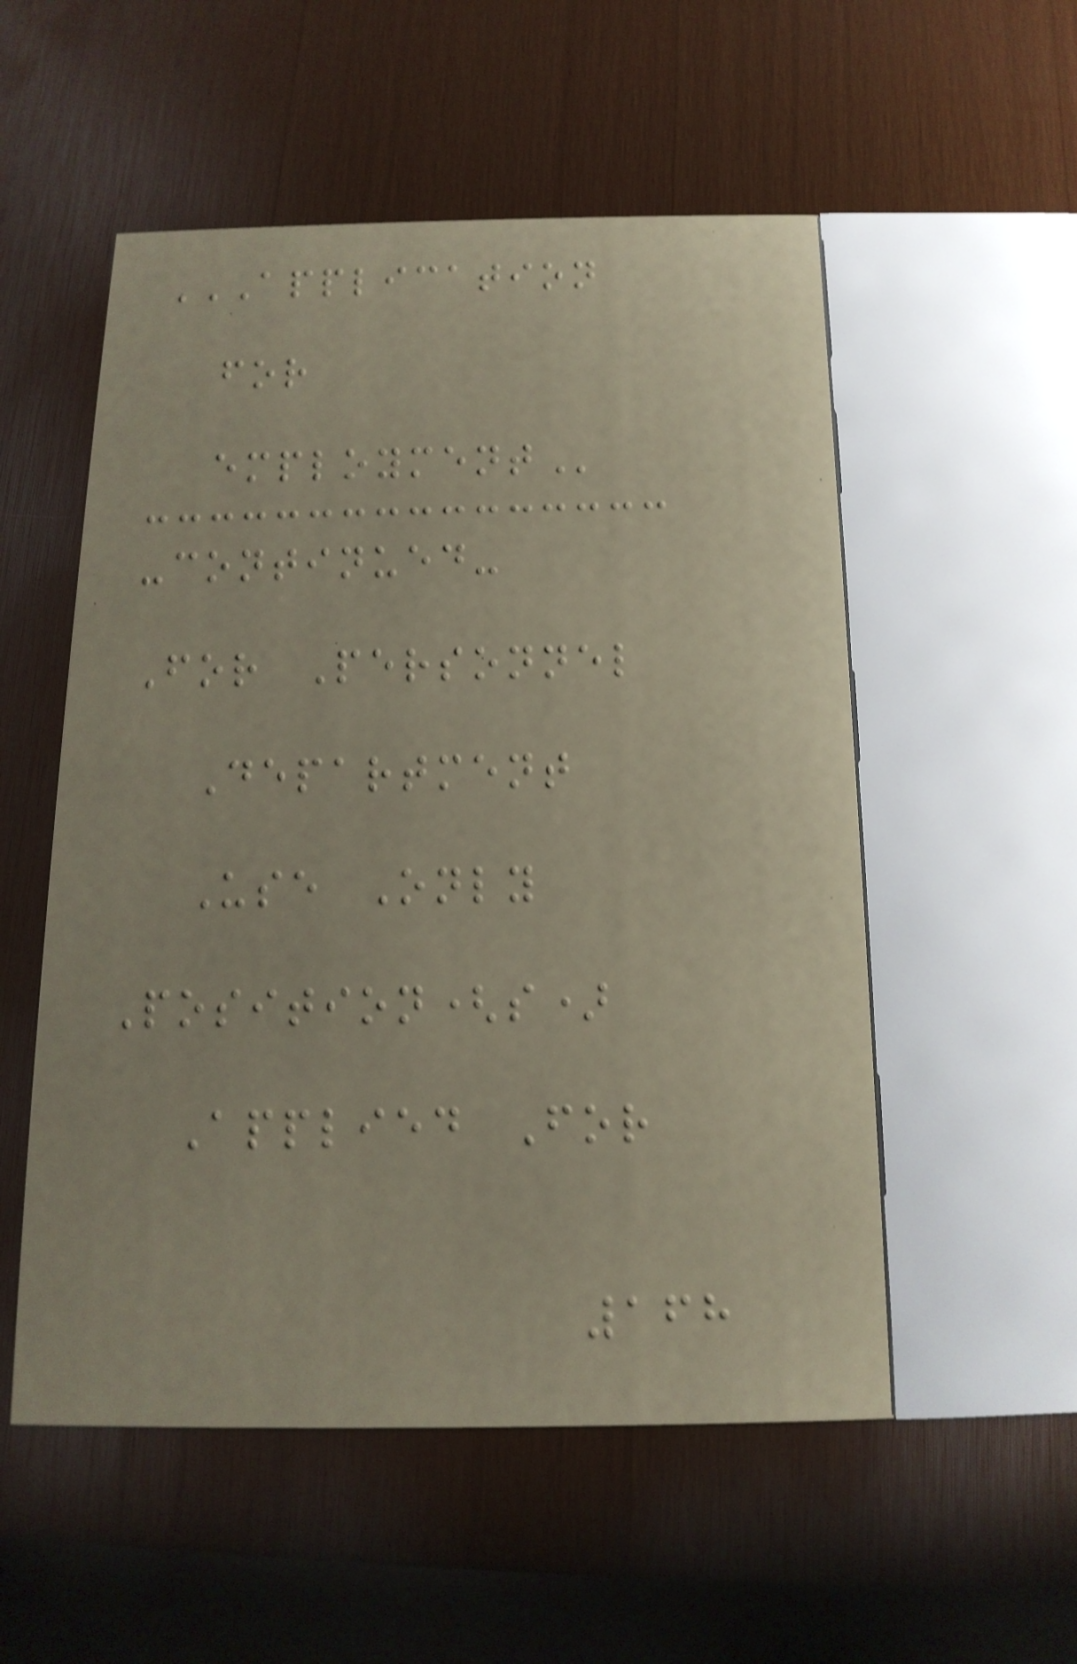APPLICATION
FOR
EMPLOYMENT
-continued-
For Personnel
Department
Use Only
Position(s)
Applied For
168
